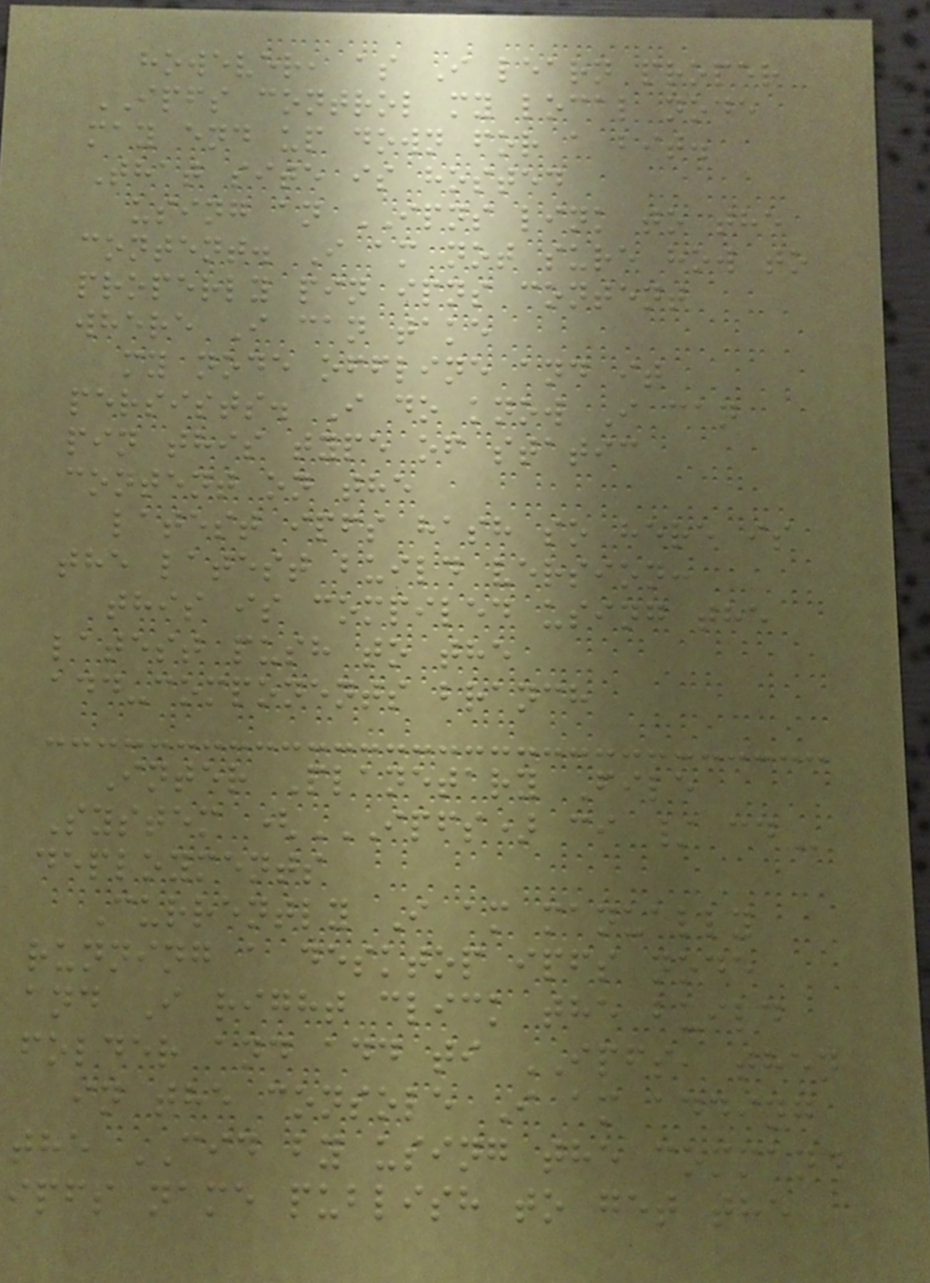however, as I learn proper
IPFS control my local node
may end up down for a bit.
That site is hosted
using an IPNS link to the
content. I am not sure how to
properly pin ipns content
where I can take
my node offline and it
persists. I do know I can
pin this type of static
content on the
latest ipfs hash so here is
the latest build version:
this is compiled using the
latest push to the
add-components branch
Inter Planetary File
System (IPFS) CI / CD
deployments
Currently I am manually
running a desktop ipfs node
and I right click the build
folder and add ti IPFS, then
in the console I am adding
the CID by using the command
ipfs name publish to get the
